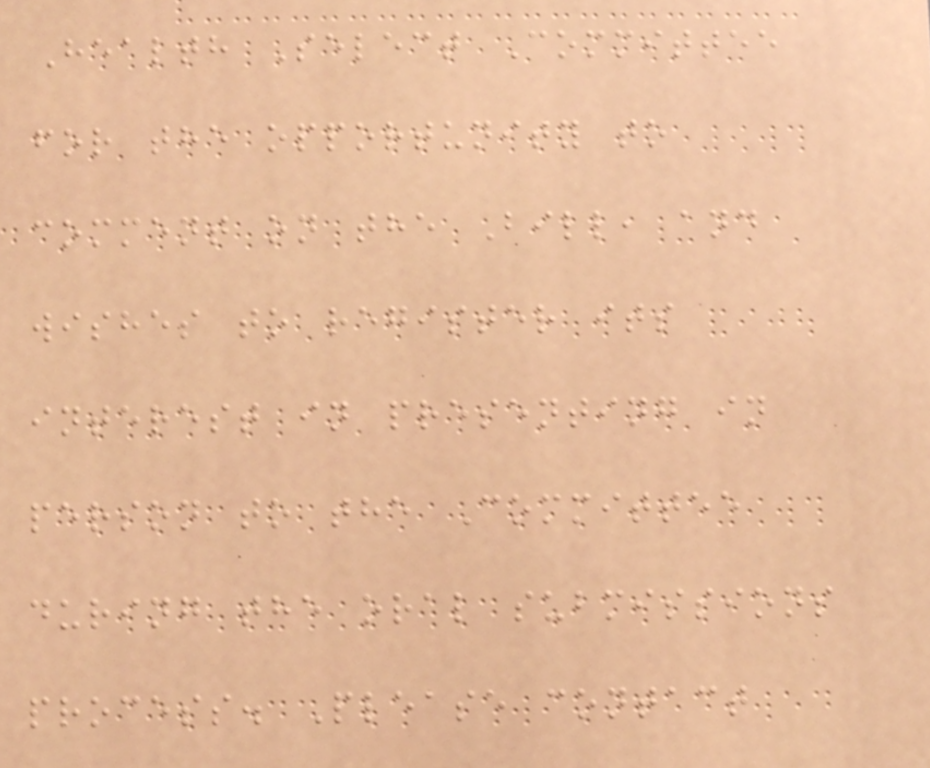Health Select Committee
for the opportunity to
comment on the Bill, and
wishes to register its
interest in presenting in
person to the Committee
during the oral submissions
process. Please contact
